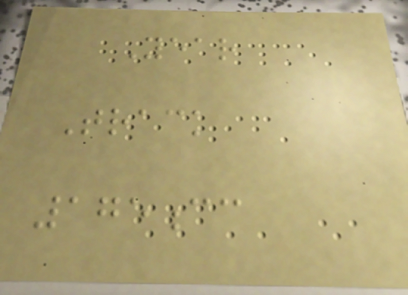Year
Track
175cc
